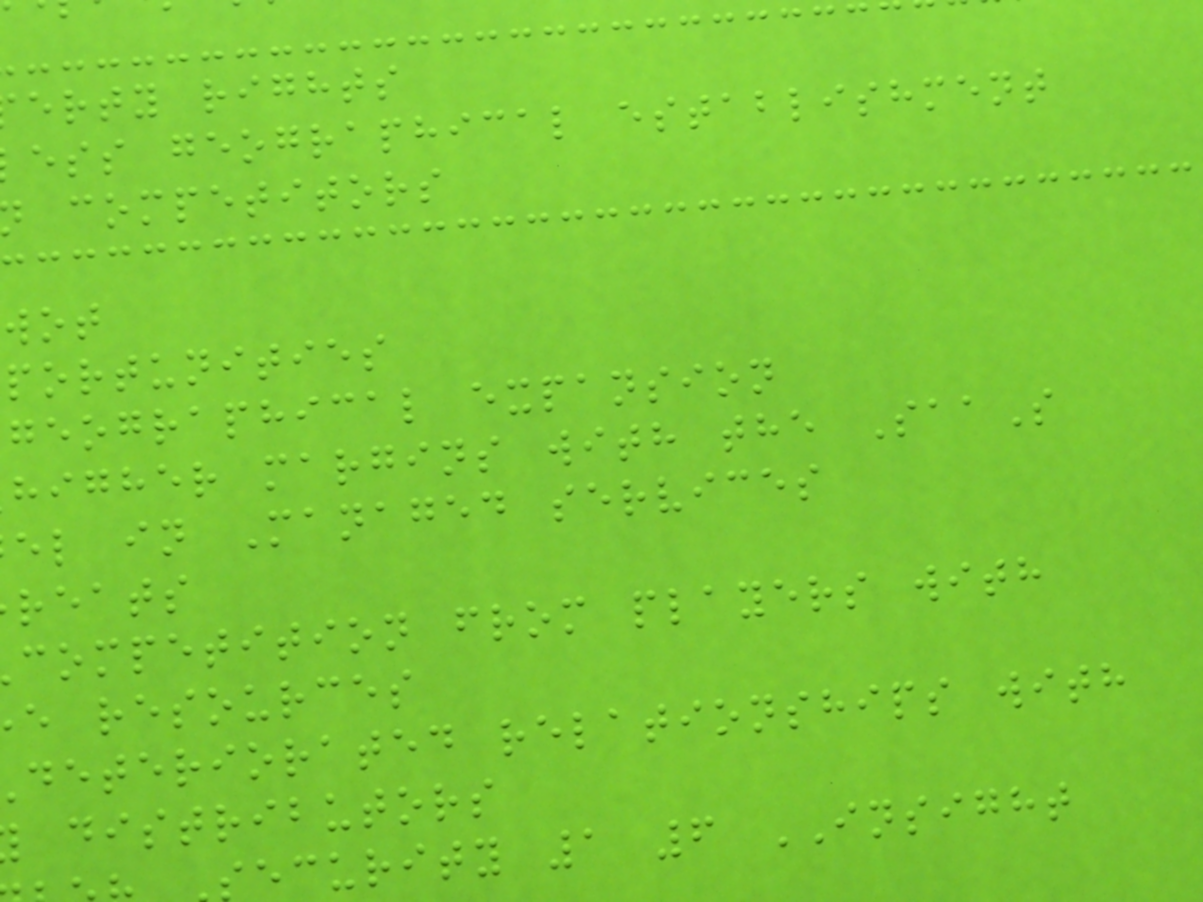erty rights
ess geographical establishment
competitors
portunities
geographical expansion
higher margins with the SaaS
el in Managed services
reats
competition from players with
e resources
deteriorated relationships with
distributors
ecurity 1 6 INSIGHT
